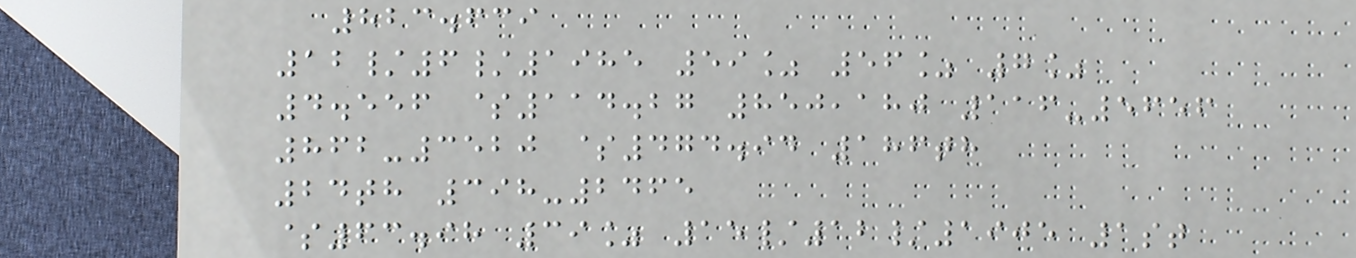823.639
12/6/1985 59% 56% 7%
4.556 $114.27 850,180 116-5656
862-3520 $474.94 186th
24th 398-2465
$63.98 39% 15/12/1905 1st
